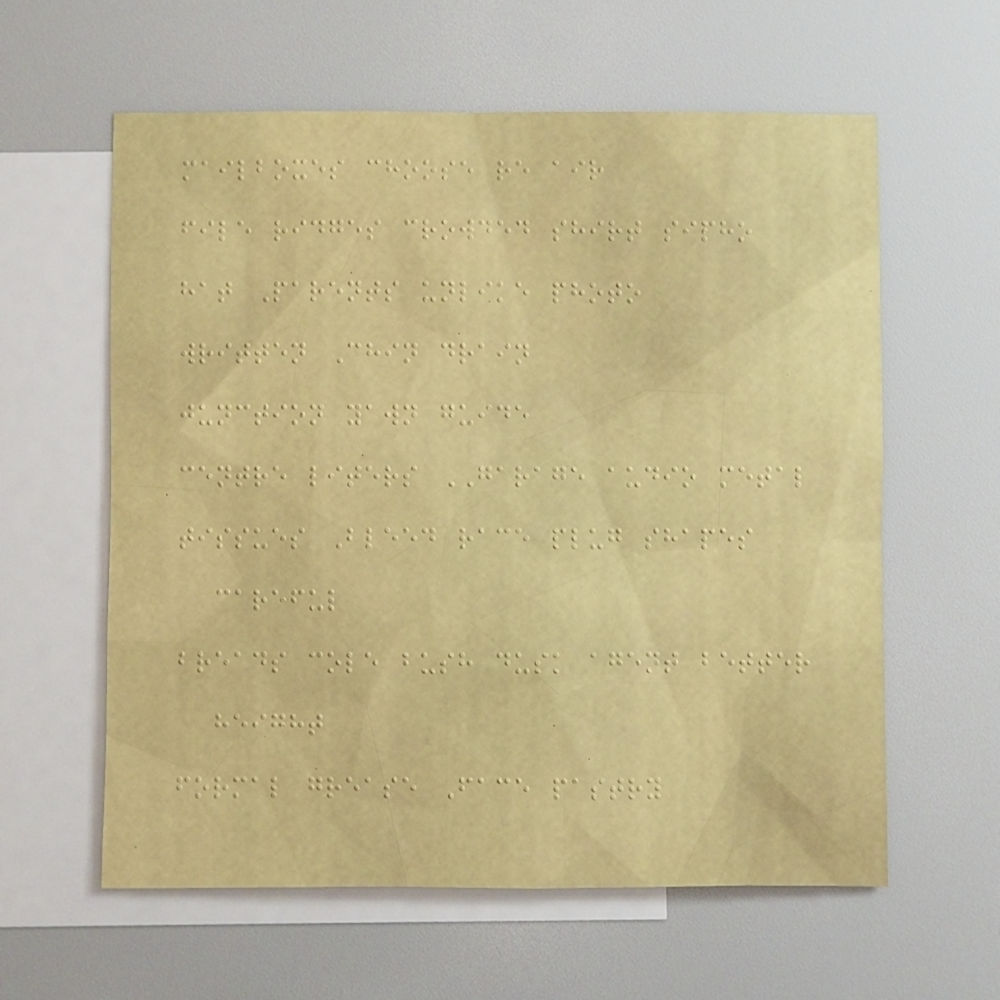mailboxes choose re air
file ridges crowded shirt sipho
hat Parents unlike photo
written Chin drain
junction yawn guide
centre liters GARAGE audio metal
tissues Bleed race plug shapes
careful
breads cole bush dusk agent better
height
formal grease Face pastry
